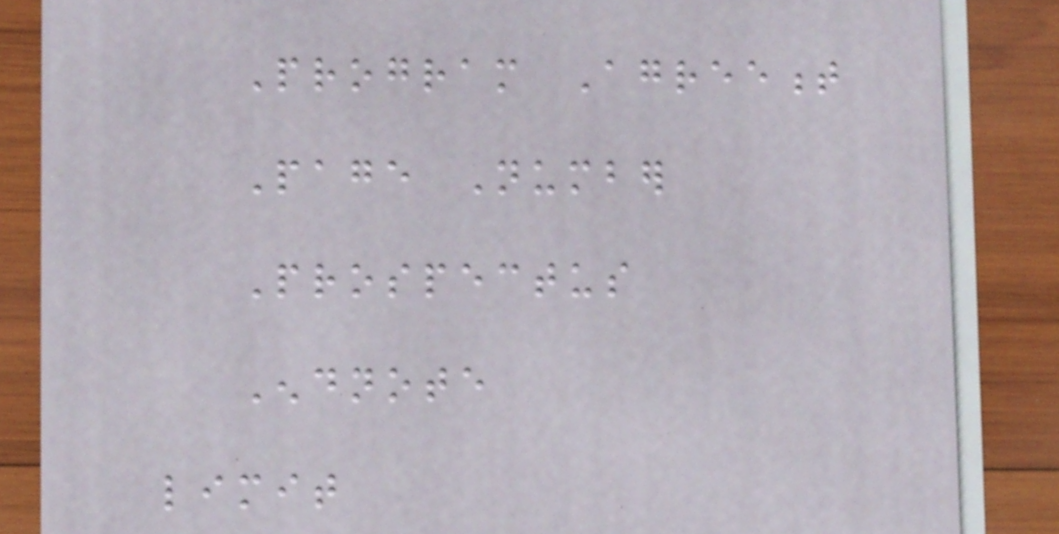Program Agreement
Page Number
Prospectus
Endnote
limit
